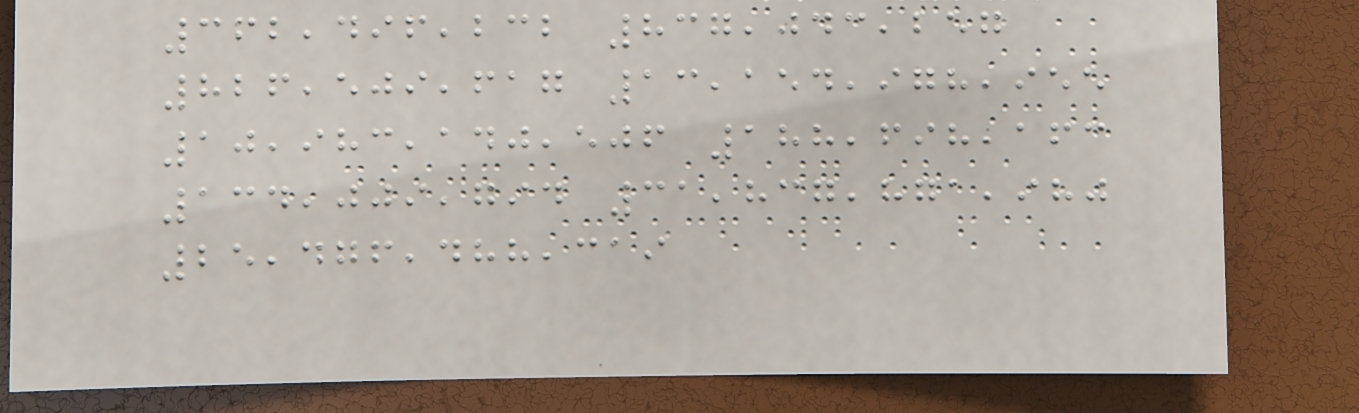362,496,232 837,043,257
826,509,617 13,154,978,955
10,983,140,506 188,698,163
134,009,794 31,837,871,980
25,476,488,319
